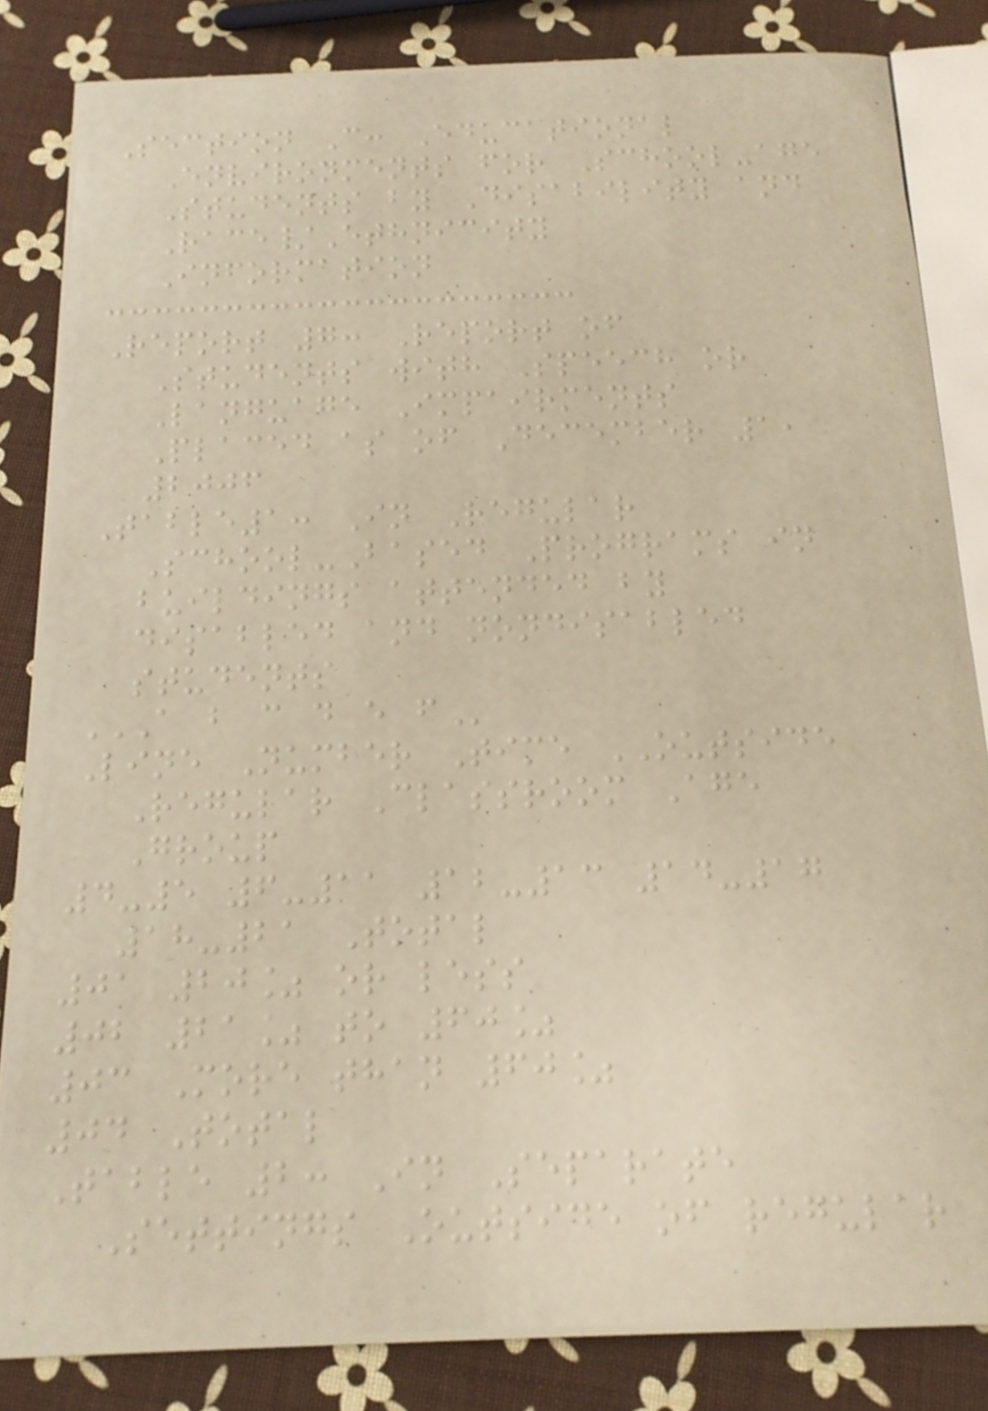Section C: Educational
Environments for School-age
Students by Disability and
Race/Ethnicity
Information
Report 7: Report of
Students with Speech or
Language Impairments
Placed as of December 1,
2006
Table1: In Regular
School-Based Programs in
buildings attended by
disabled and nondisabled
students
A B C D E F
Line Number Time OUTSIDE
Regular Classroom Age
Group
4-5 6-11 12-13 14-17
18-21 Total
01 20% or less
02 21% to 60%
03 More than 60%
04 Total
Table 2: In Separate
Settings Outside of regular
